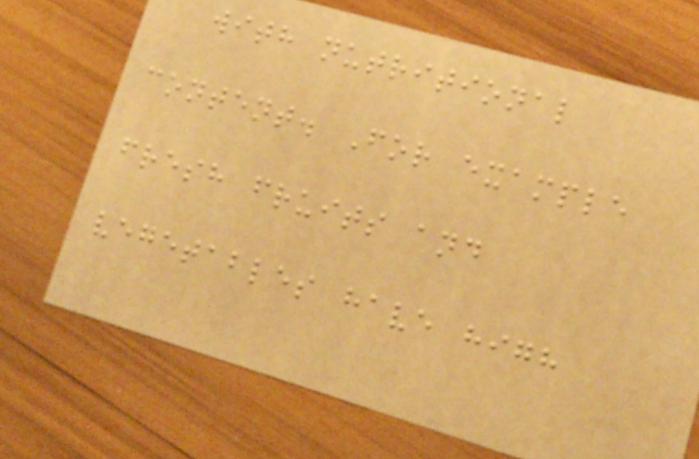with nutritional
content. For example
fresh fruits and
vegetables have high
